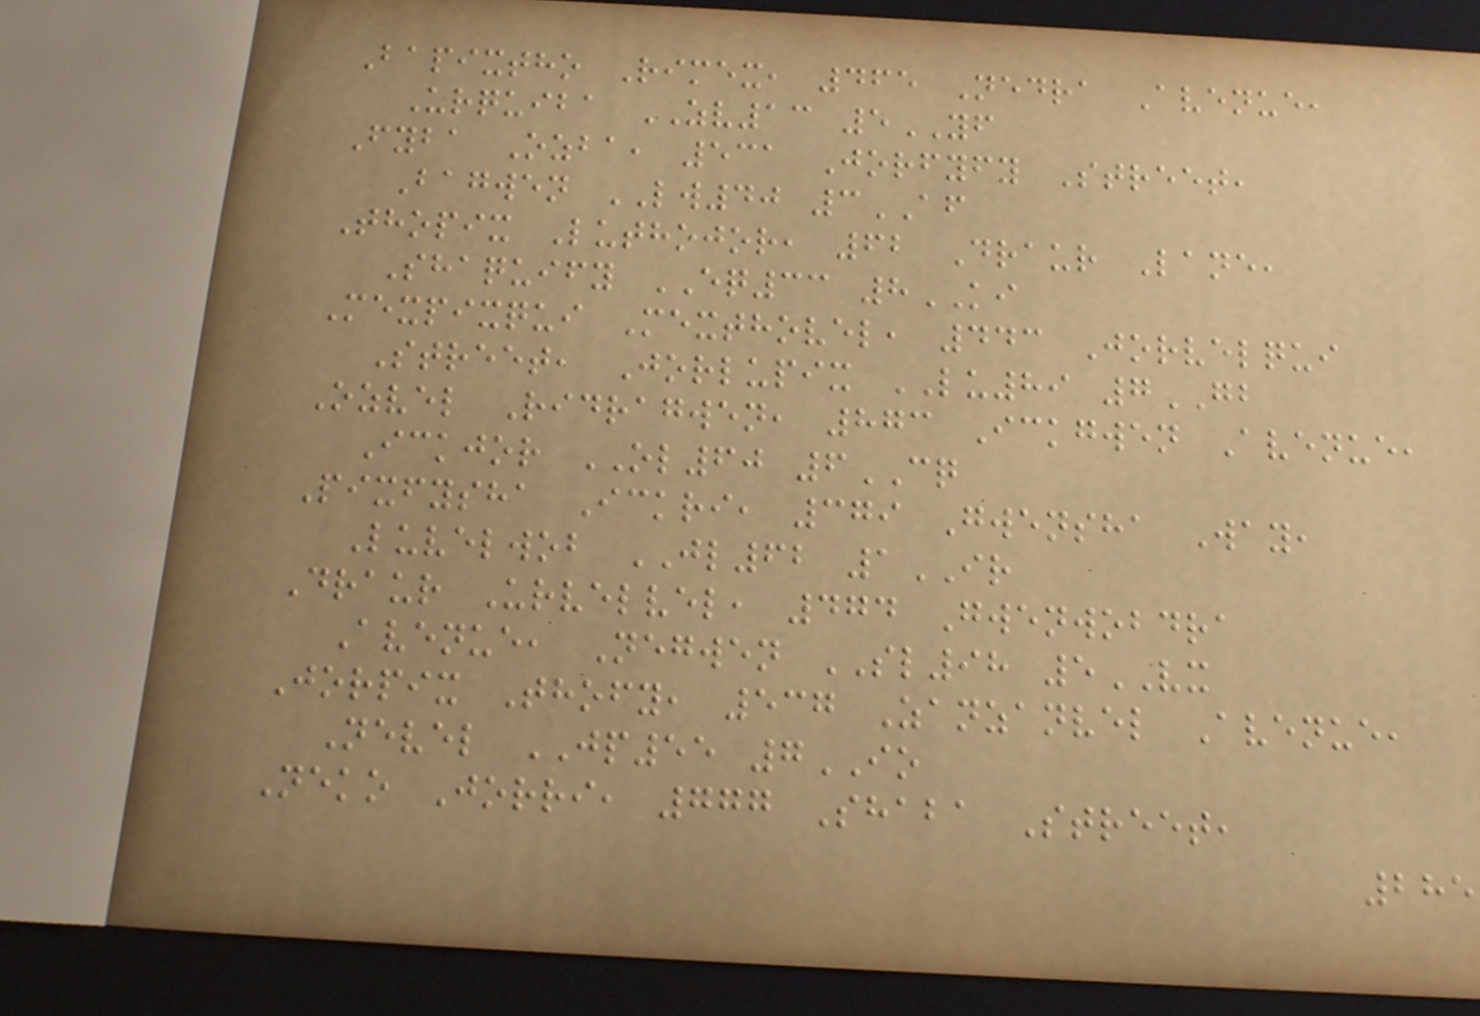Bapixtho Rimex, 465 Nedra Avenue,
Urquiba ZV13 5YF
Fyba Ozba, 531 Jorfyfy Street,
Bagwen LW40 3AF
Thopix Luthojor, 62 Draur Lane,
Shaquify EQ33 8KI
Mexpixqui Mexthovel, 443 Jorvelqui
Street, Jorlupix LU89 7GB
Ozvel Ridragwen, 873 Ickgwen Avenue,
Ickjor OL60 6CQ
Pixfysha Ickri, 379 Gwensha Way,
Luvelwob JL62 1IR
Draur Urvelvel, 474 Gwenwobdra
Avenue, Negwen SL98 5VX
Jorpix Thofy, 537 Zanzanvel Avenue,
Nevel JP55 7IO
Neko Jorri, 777 Shaba Street,
285
